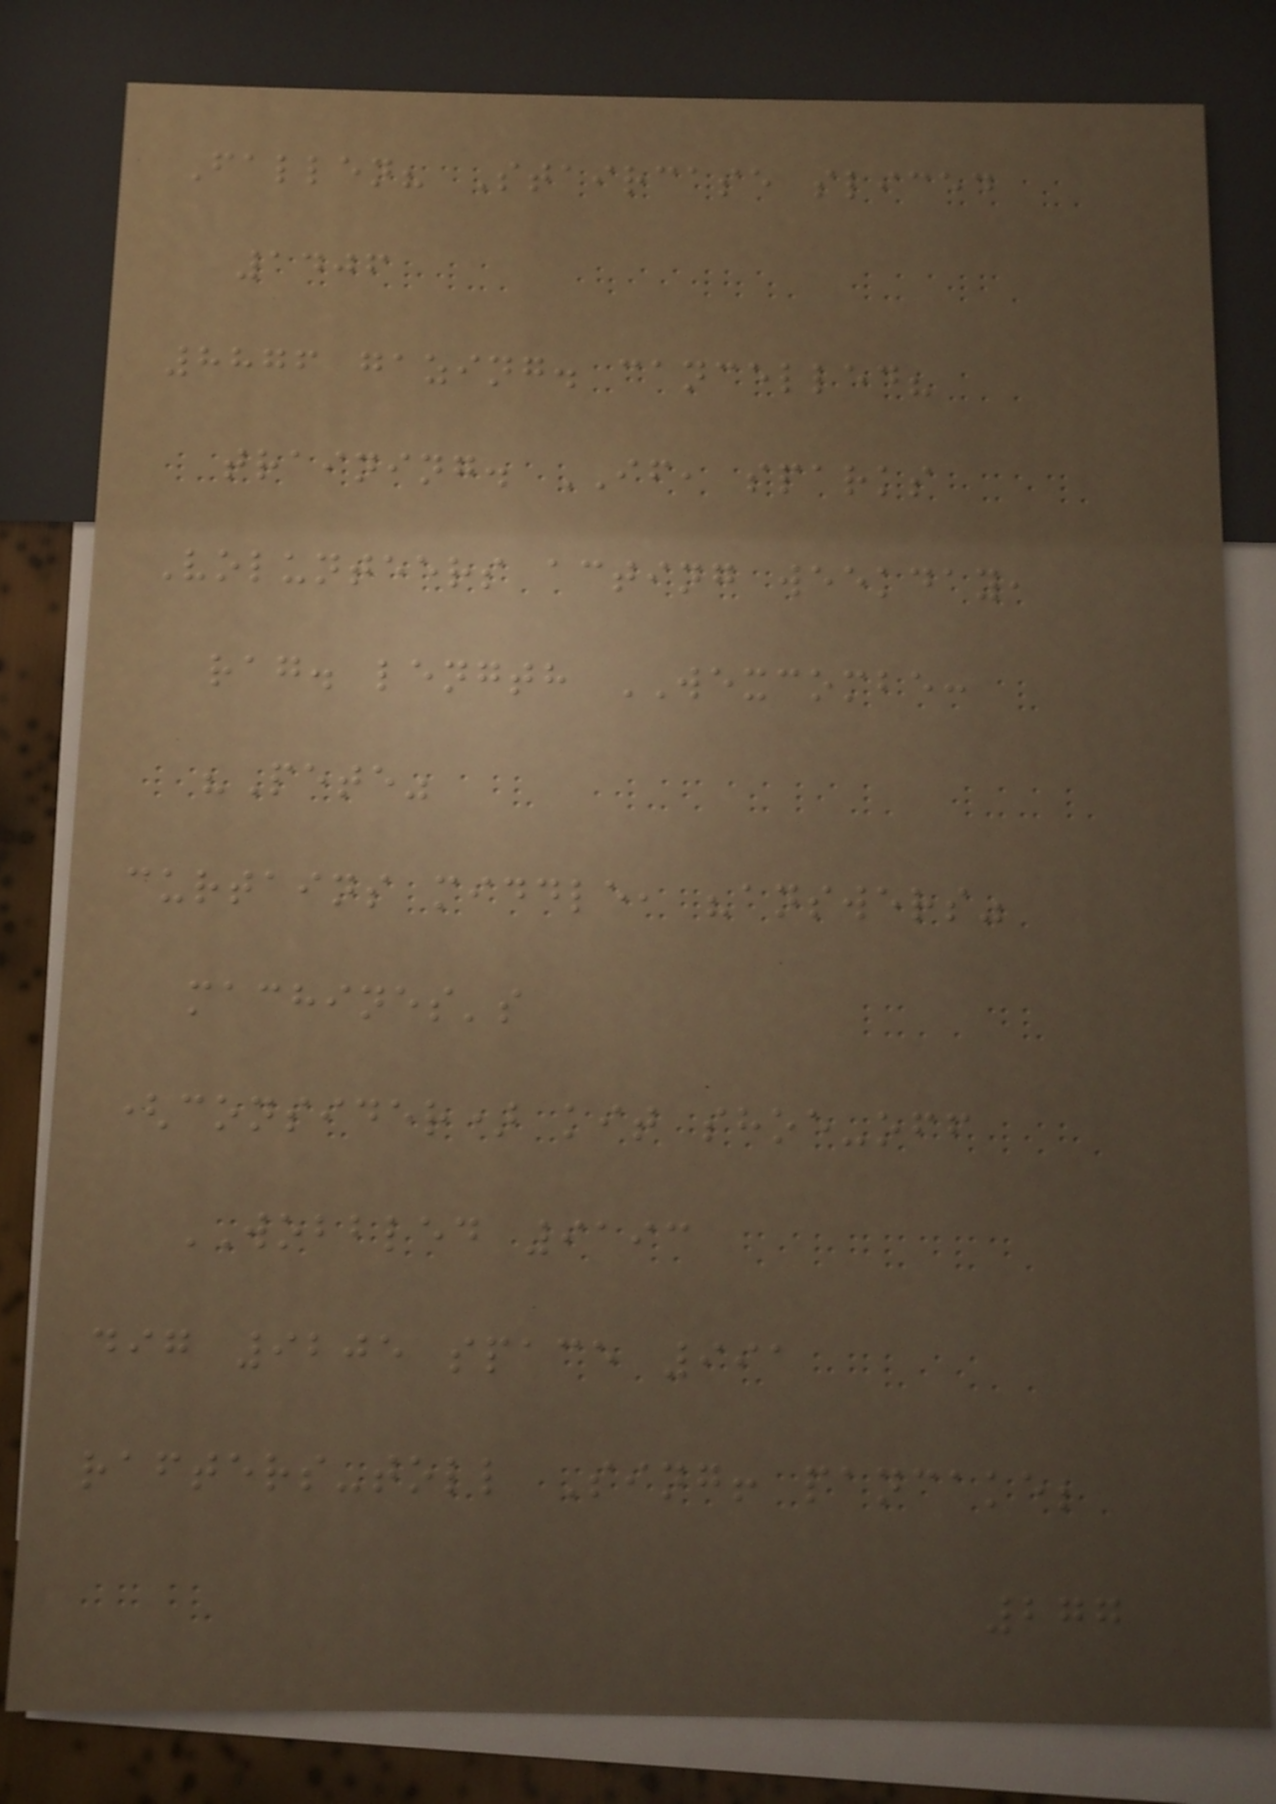Fallen? Staircase sliced
1406
8876 gazing. cancelled?
training. IF, sparks
Volunteers acting weekday,
rag. length WEXCOMBE:
"Pete"
curtains middle, "answers"
machines's
(consider) kit shoe-off
WOBBLED 9193
dig 9205 space 991
rafters-toll Sing! pancake;
277
